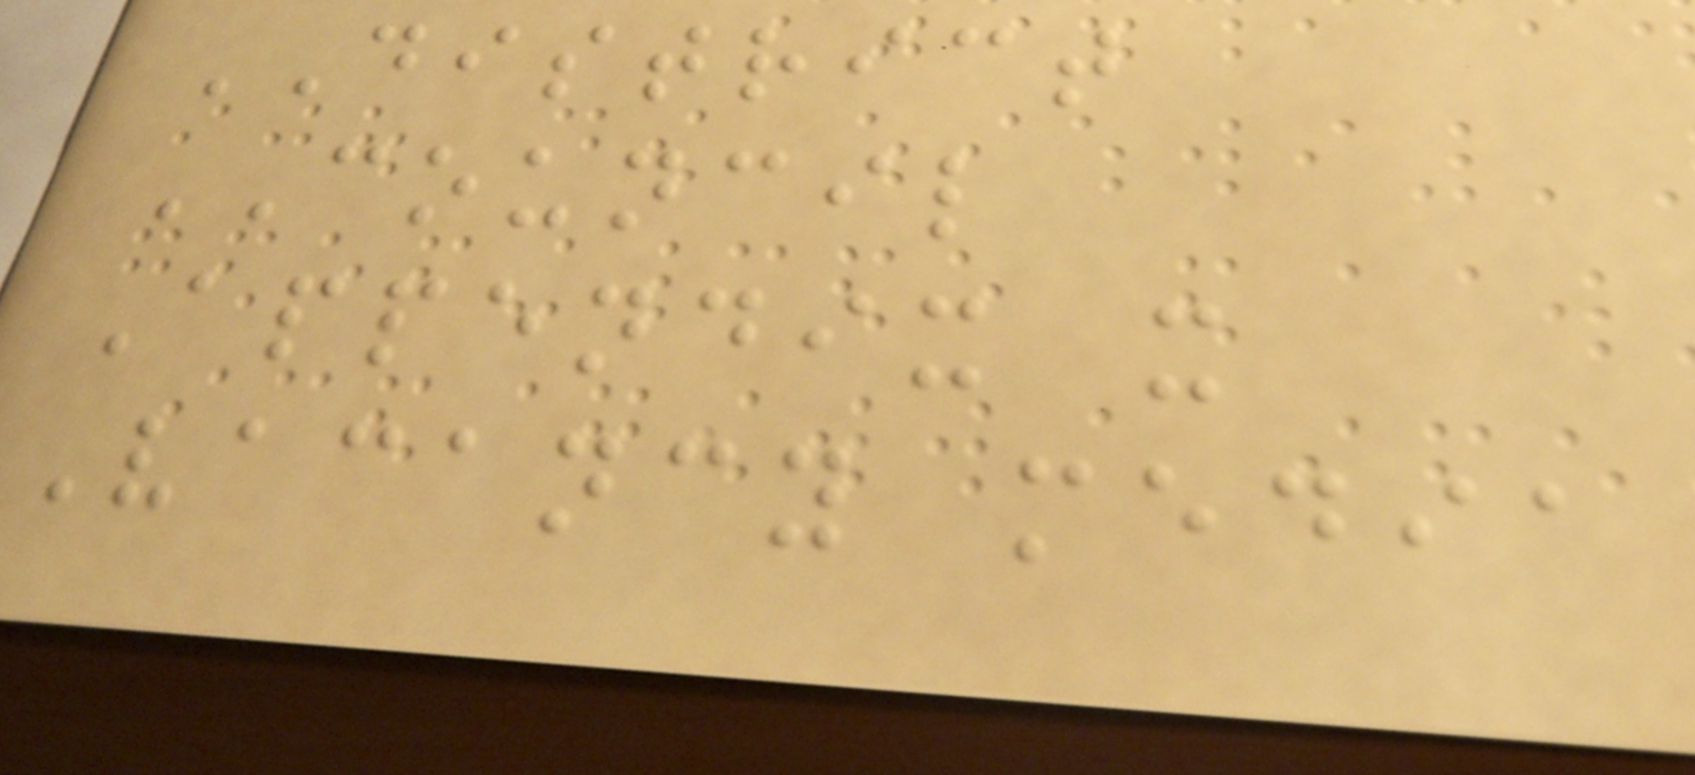DISTRICT
COUNCIL
Appendix x
Vacancy media
